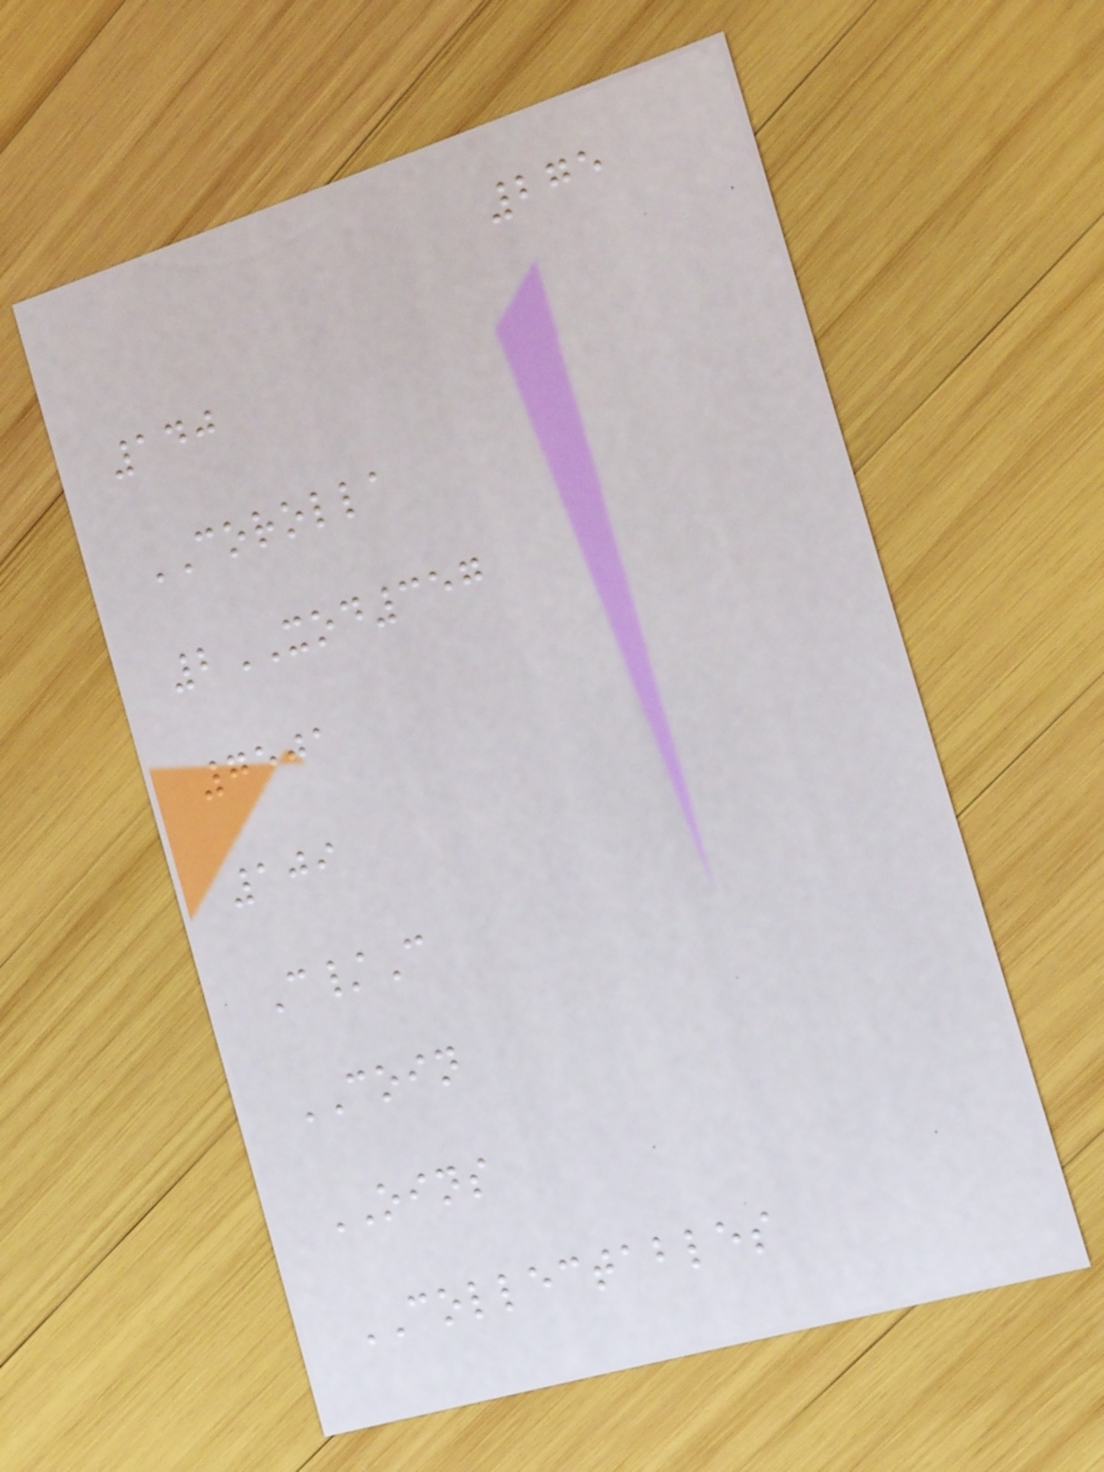275
140
COROLLA
2XOD357
7501
109
C/C
COIN
OINS
COLLECTABLES
